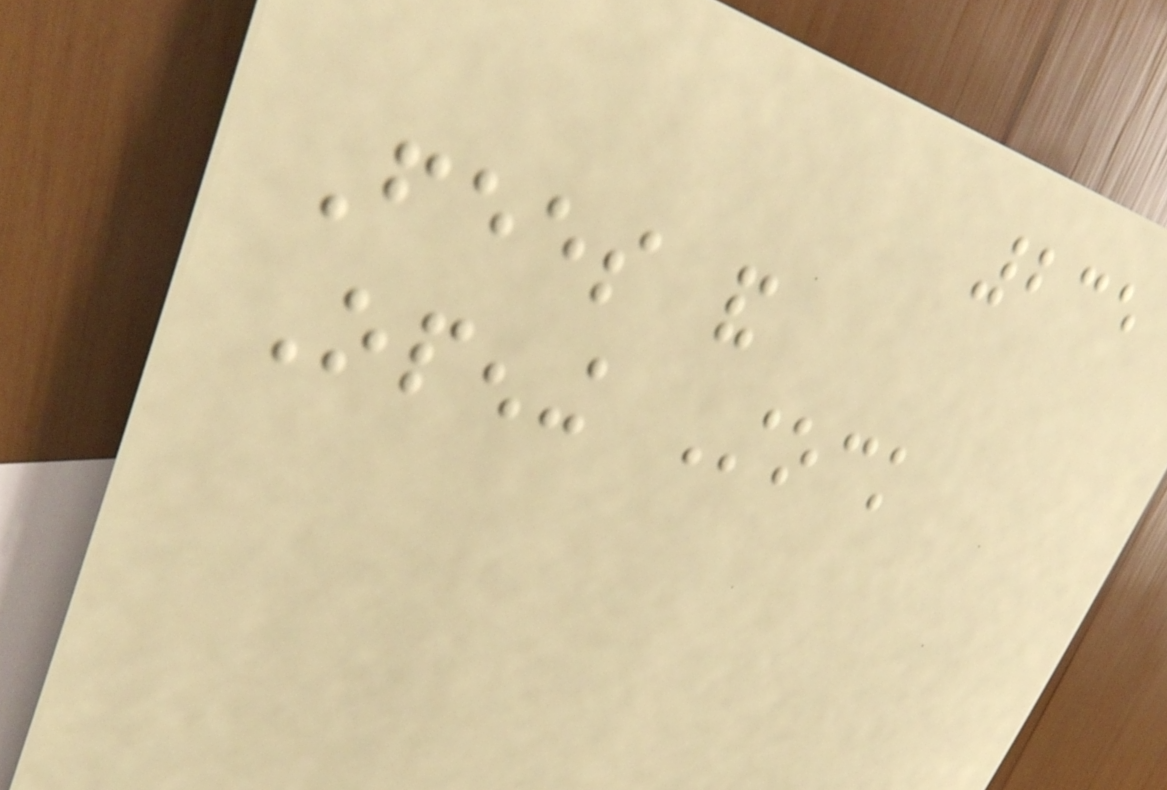235
Fees and
Opening Stock
